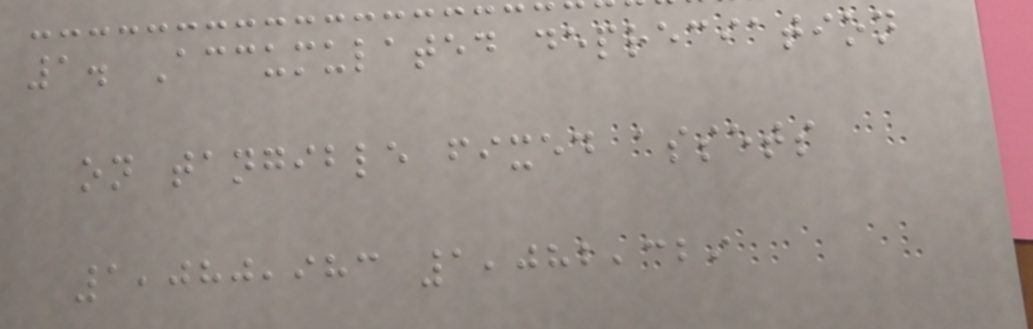1. Accumulated depreciation
on tangible fixed assets
1,080,983 1,082,329
